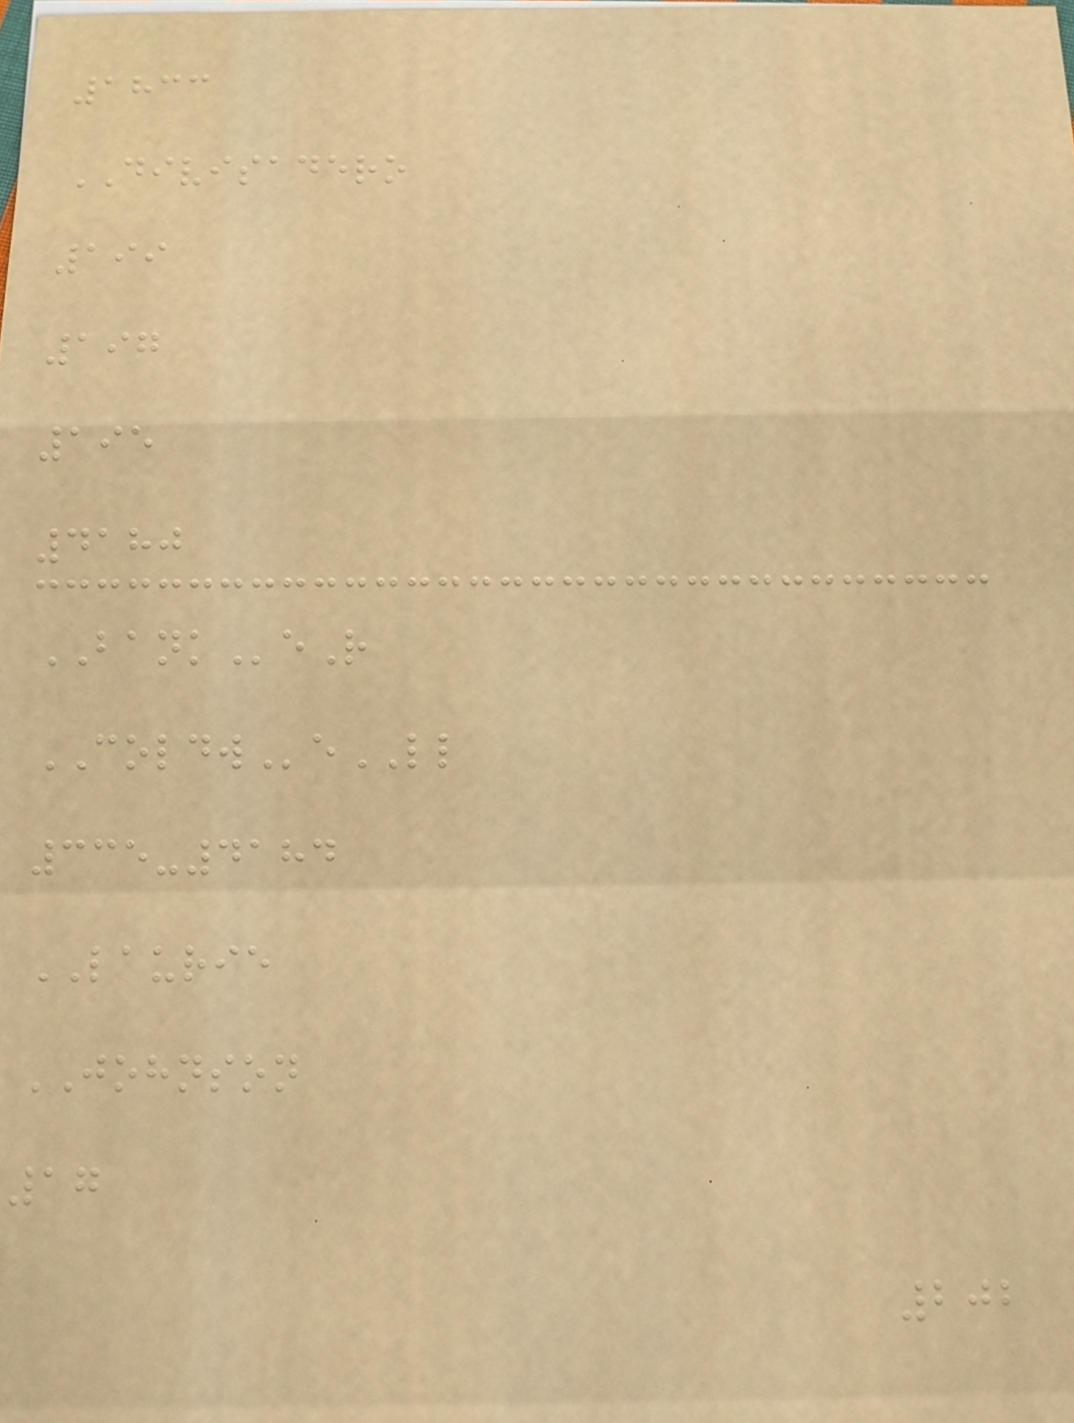1833
DIVISADERO
199
197
195
4180
BANKeR
COLDWeLL
335-4184
LAURIE
JOHNSON
17
202
